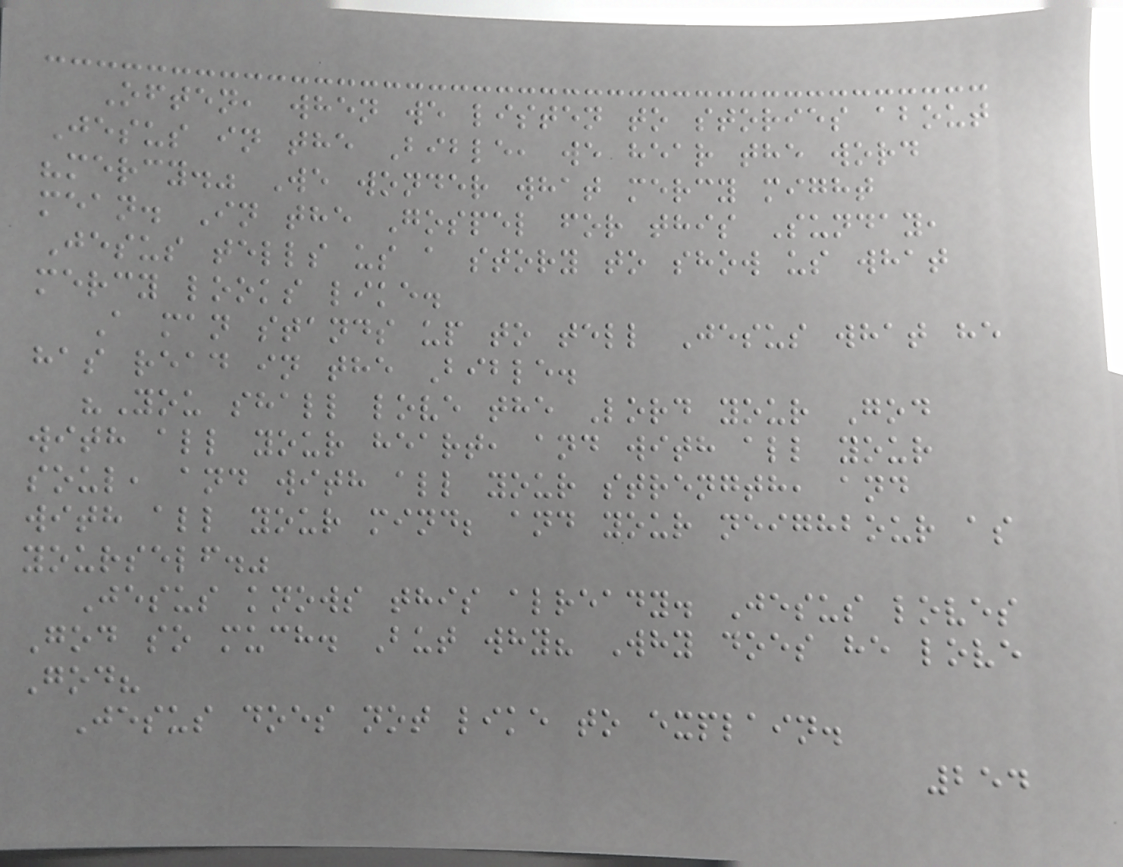Often, when we listen to stories about
Jesus in the Bible, we hear the word
"mercy." We wonder what mercy might
mean. In the Gospel for this Sunday,
Jesus tells us a story to show us what
mercy looks like.
A man stands up to tell Jesus what he
has read in the Bible.
"You shall love the Lord your God
with all your heart, and with all your
soul, and with all your strength, and
with all your mind; and your neighbour as
yourself."
Jesus knows this already. Jesus loves
God so much. But why? Why does he love
God?
Jesus does not like to explain.
254
